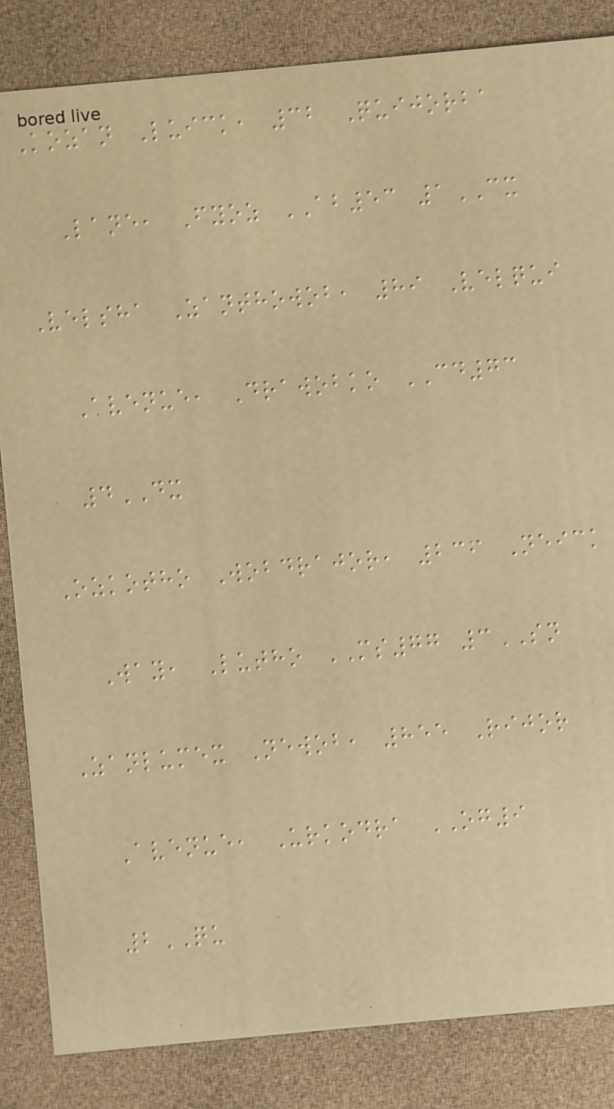Kozan Luick, 32 Quijorba
Lane, Fyoz AB53 1CX
Velsha Zanthowob, 89 Velqui
Avenue, Drawobko CD73
4DX
Ozkotho Wobdrajor, 236 Neick
Way, Lutho MS77 3SN
Zanlumex Newob, 855 Rijor
Avenue, Urkodra OG9
2QU
